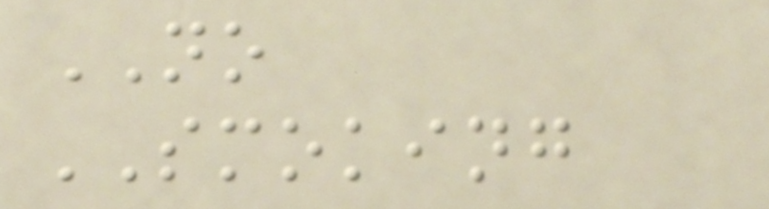NO
SMOKING
